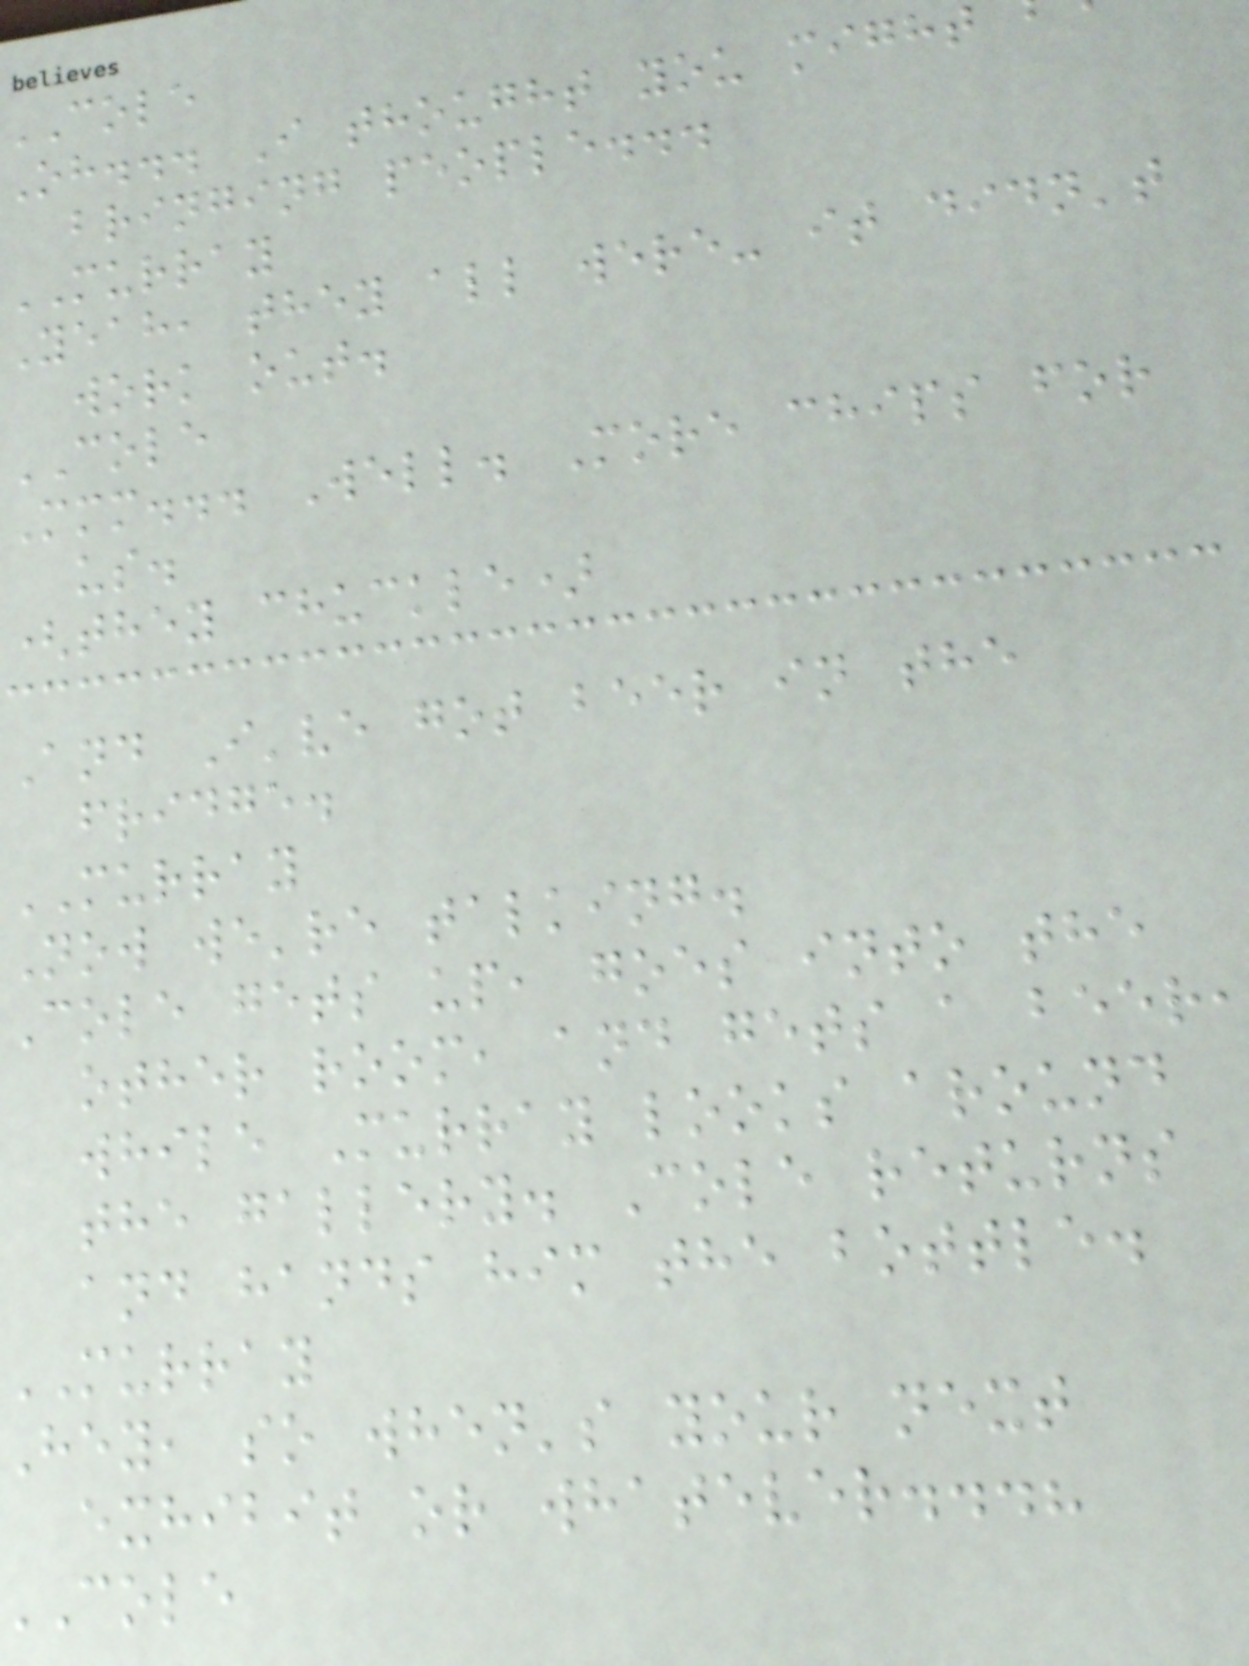COLE
Oh... I thought you might
bringing people...
MURRAY
Yeah, they all were- it didn't
work out.
COLE
Mmm... Well. More chips for
us.
(they chuckle)
And I've got beer in the
fridge.
MURRAY
Now we're talking.
Cole gets up, goes into the
other room, and gets a beer
while Murray looks around
the gallery. Cole returns
and hands him the bottle.
MURRAY
Hey, so when's your next
exhibit or whatever...?
cole
